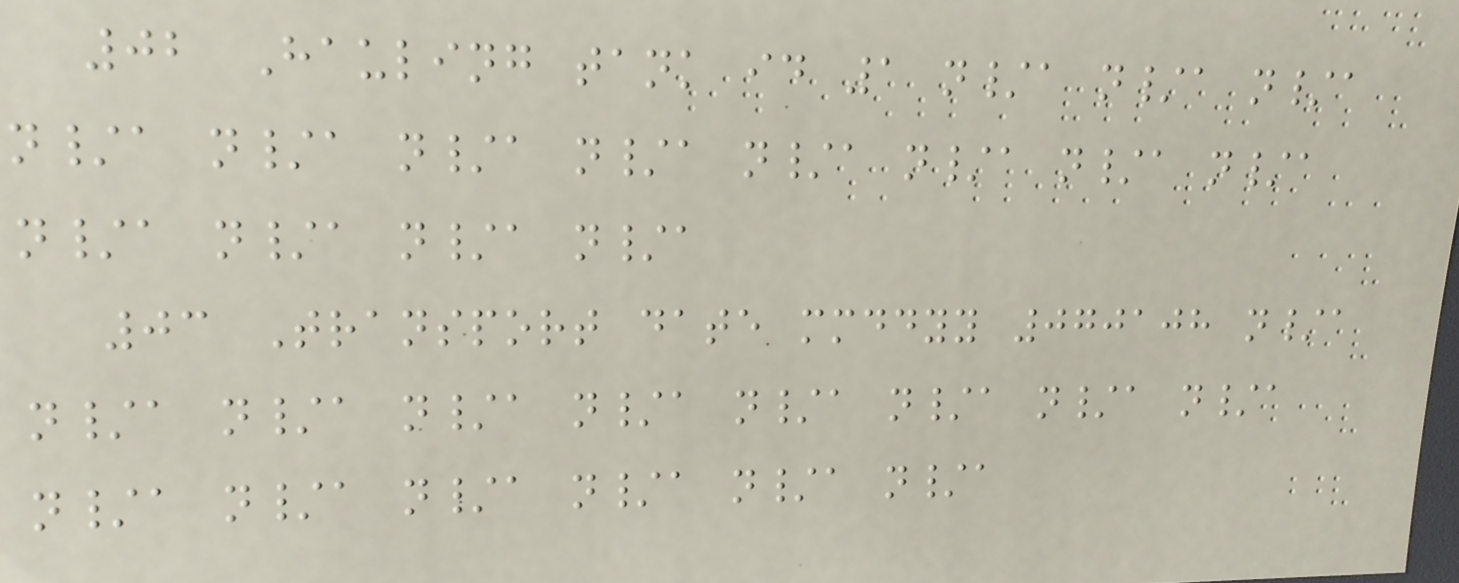02 Hauling tank id 1 n/a n/a n/a
n/a n/a n/a n/a n/a n/a n/a n/a
n/a n/a n/a n/a
03 Transport date mmddyy 070108 n/a
n/a n/a n/a n/a n/a n/a n/a n/a
n/a n/a n/a n/a n/a n/a
